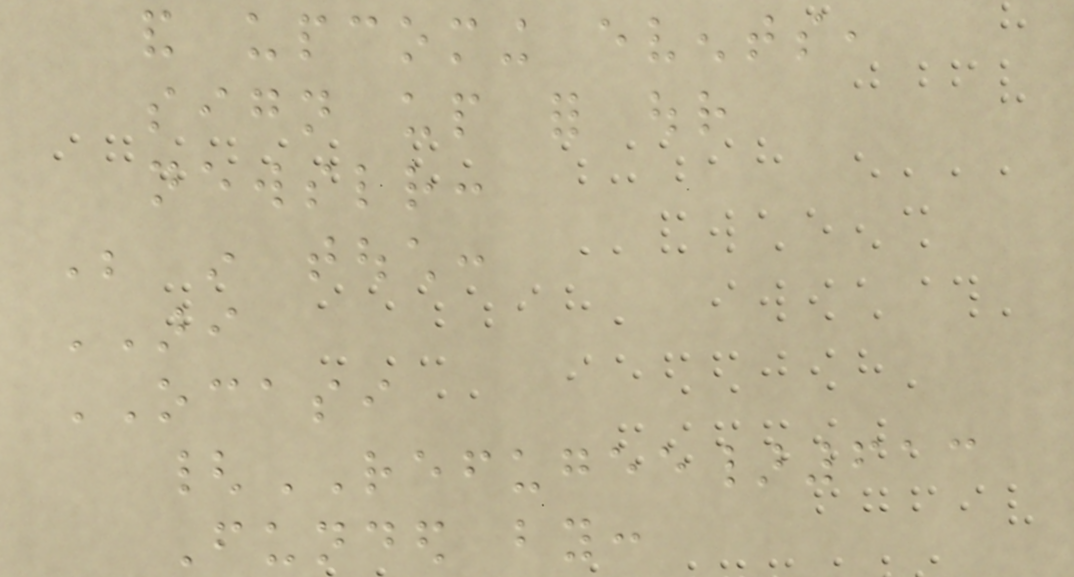and upcoming events,
sign up for our
newsletter:
Be in touch:
ARI
OCASI
{REFUGEE}613
Funded by:
